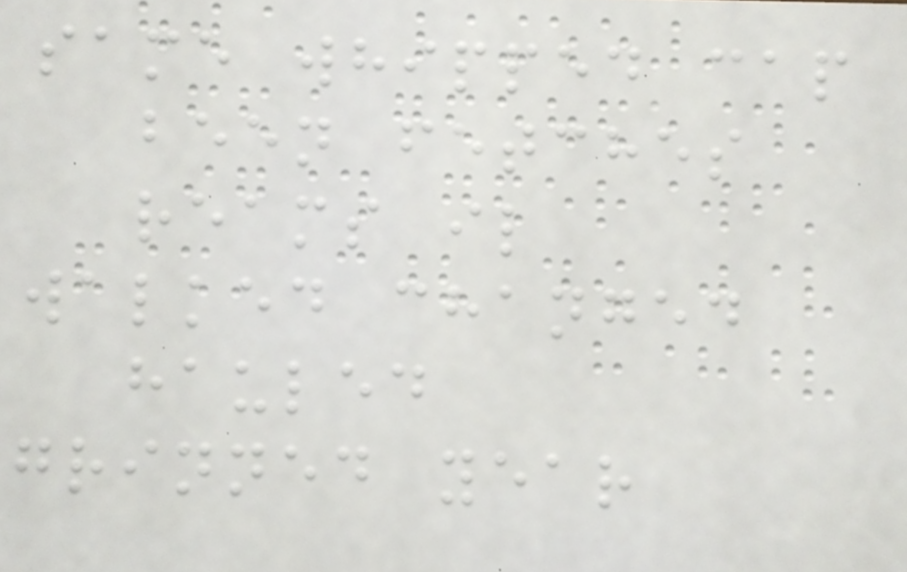same whipped cap
been fetches
reams il
walked changed
hauled
grinned year
